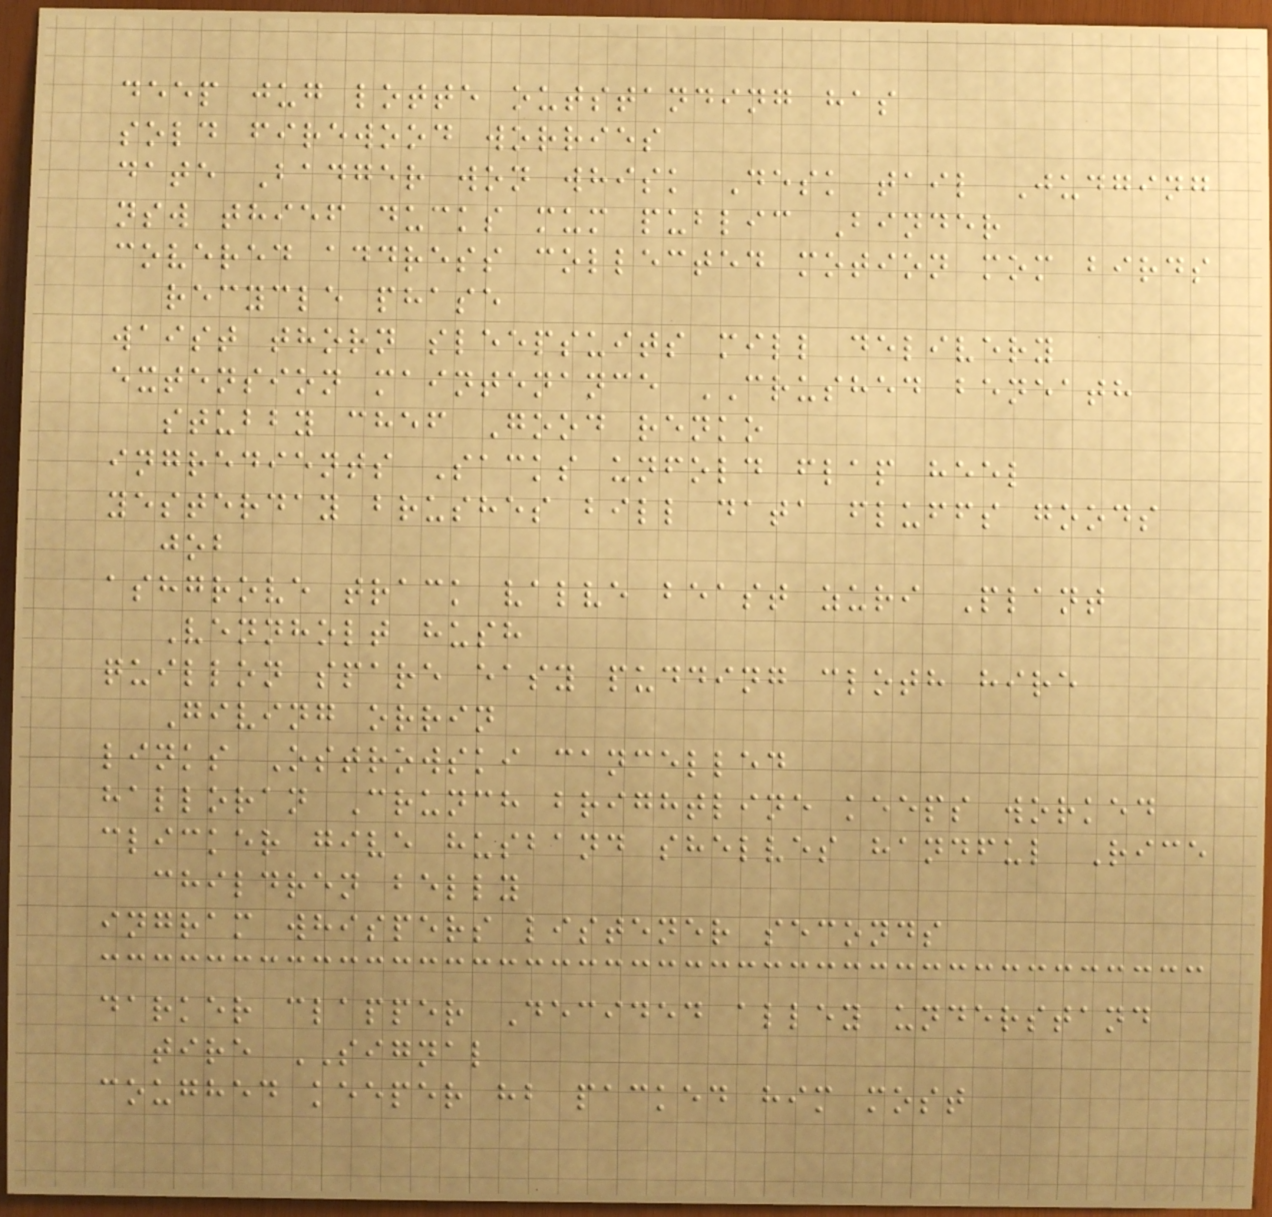deep jug lotte outstanding has
sold firewood worries
date Badger won whisk Desk tail Judging
nsw thief ducks mum public Binder
covered address collected motion mom birds
recycle phase
waist thorn sleepsuits mill delivery
extension maintenance CRUSHED beneath
stubby chef Good renko
ingredients Sacks unfold flap heel
yesterday brushes bill data fluffs goods
job
ashgrove track valve beast zuri Plant
Vennholt hush
quillon spare easy pudding cloth hire
Giving orrin
links Ostrowski cancelled
halloran Crunch brightline keeps worked
clicker give husband shelves handful Rice
children belly
ingram whispers listener seconds
darker clapper Decided alley understand
tire SIGNAL
coughed keeper hb packed him most
